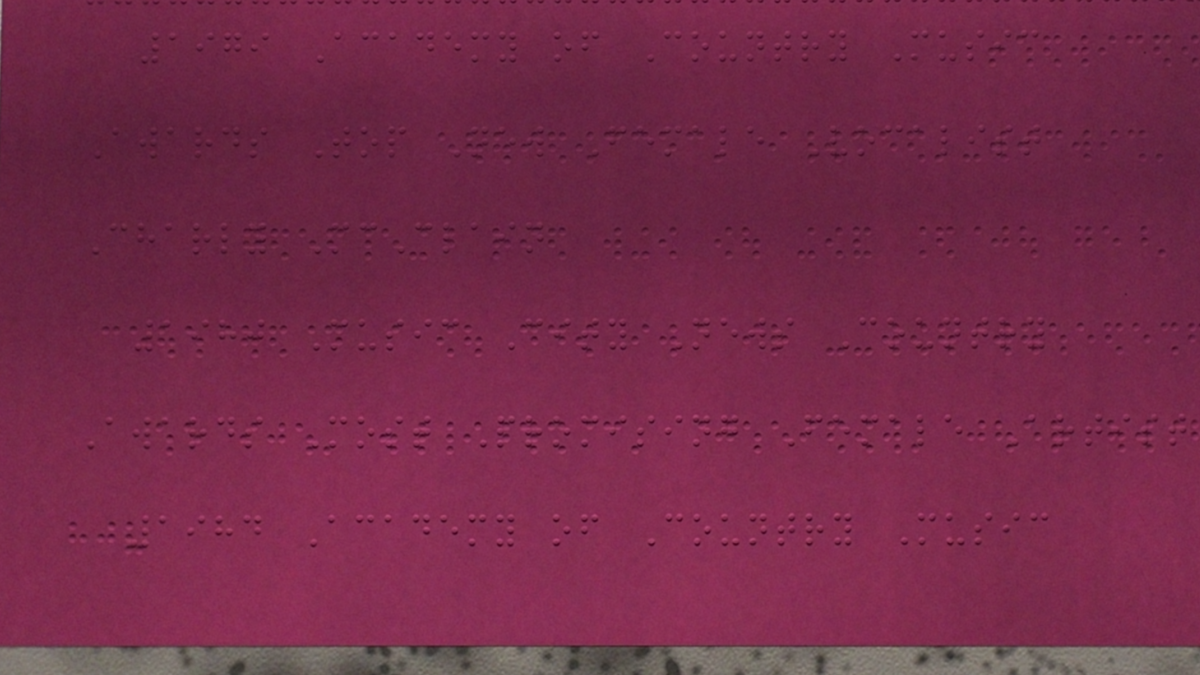1979 Academy of Country Music
Awards Top New Female Vocalist
Charly McClain
1980 Music City News Country
Awards Most Promising Female Artist
1984 Academy of Country Music
